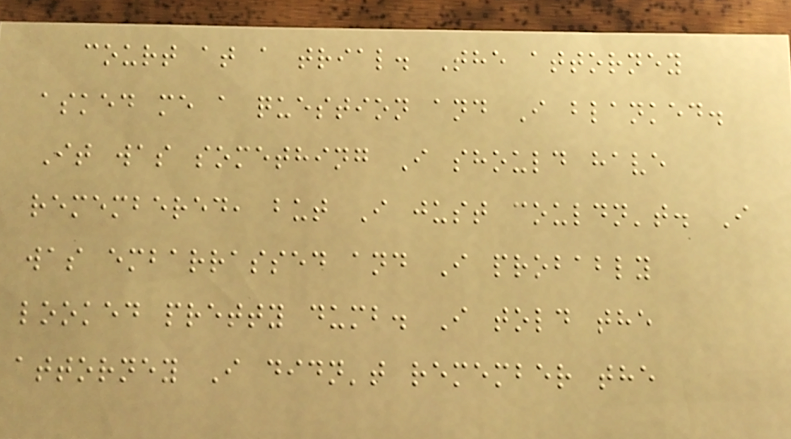court at a trial. The attorney
asked me a question and I blanked.
It was something I should have
remembered, but I just couldn't. I
was embarrassed and I probably
looked pretty dumb. I told the
attorney I didn't remember the
